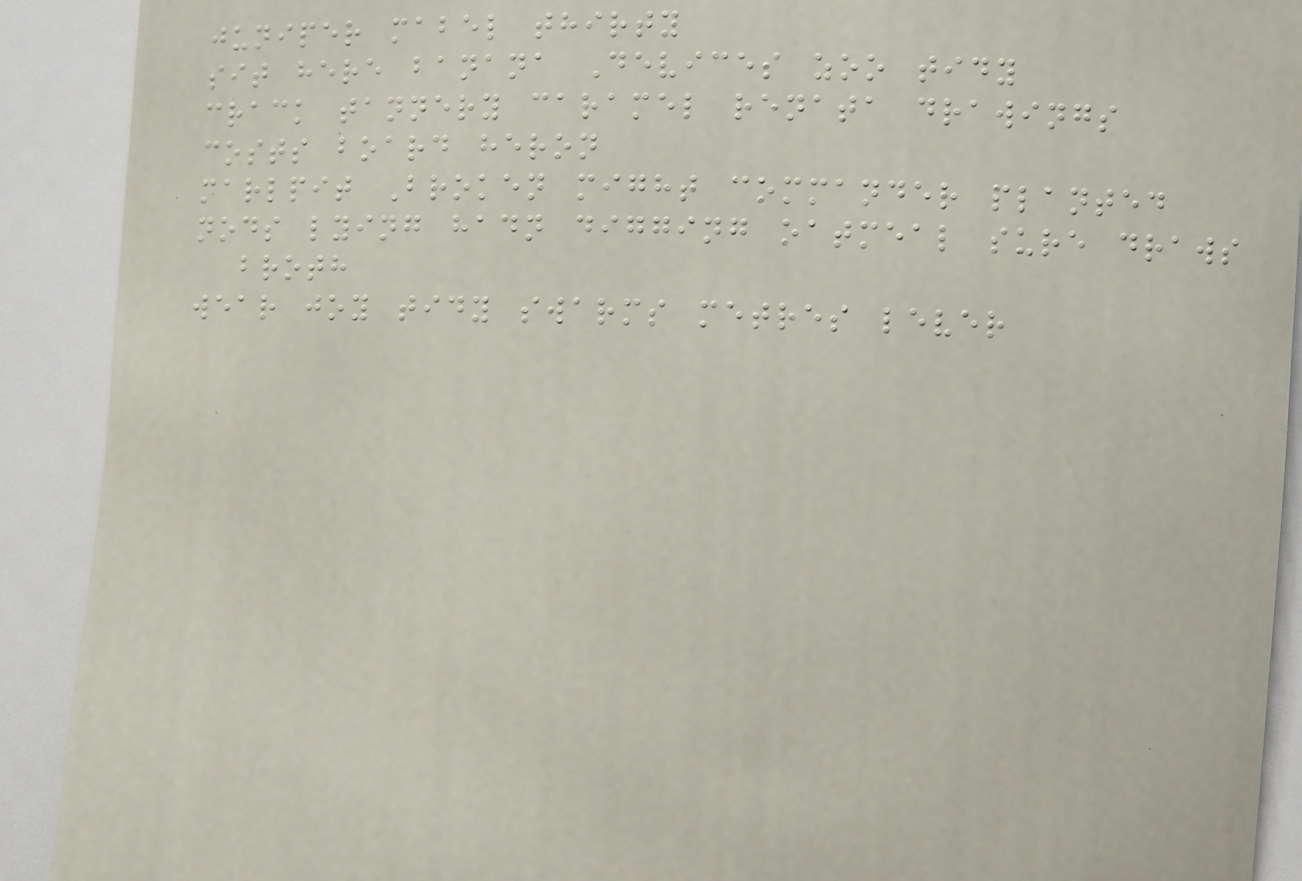juniper mabel thirty
sit here banana Devices zoo tidy
crack tannery caramel renata drawings
costs board heron
marlpit Broken might commander planted
nods lying hadn digging oatmeal sure draws
broth
wear joy tidy swarms metres lever
